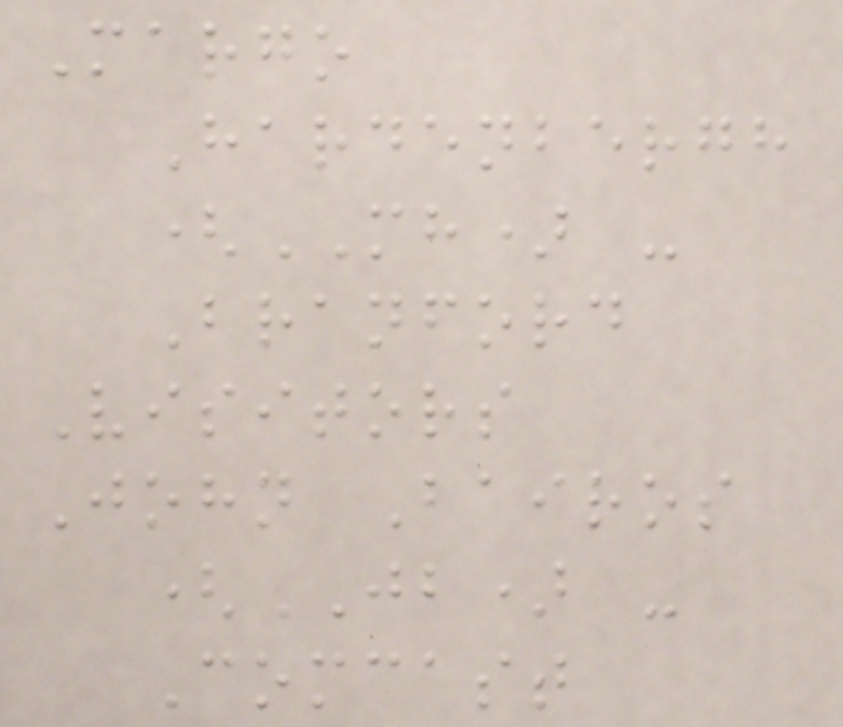Margo
Hardenbergh
(MH) -
Branford
Visitors
John Bairos
(JB) -
Comcast
